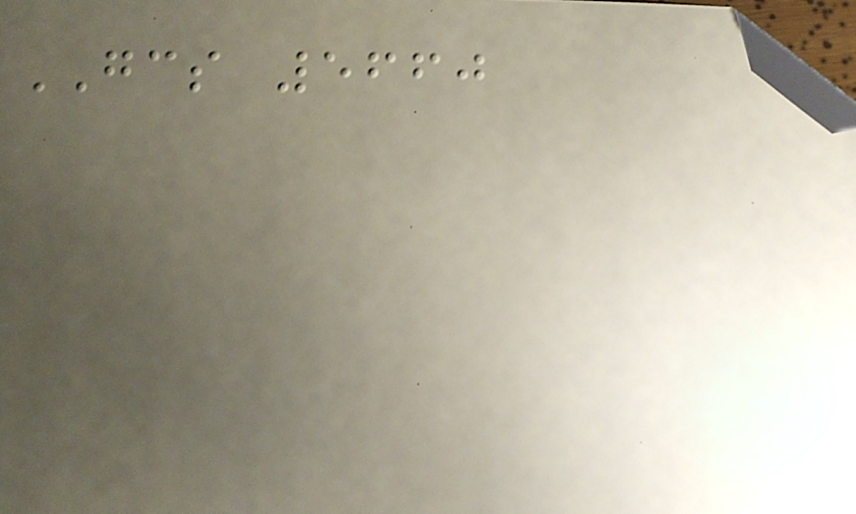GCS 5660
